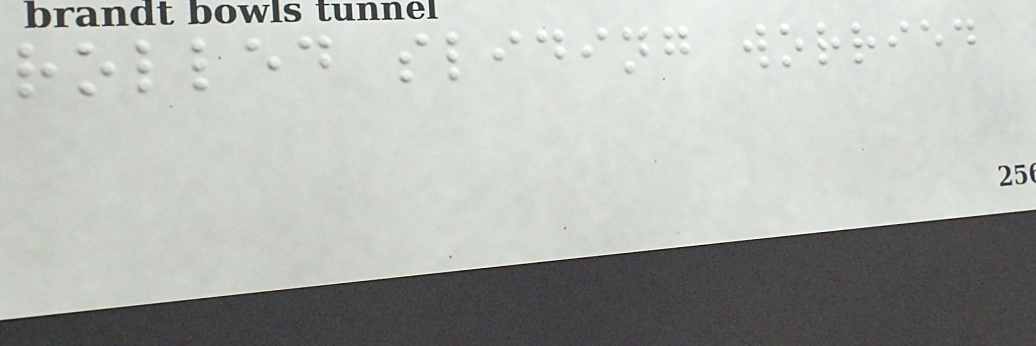rolled sliding worried
